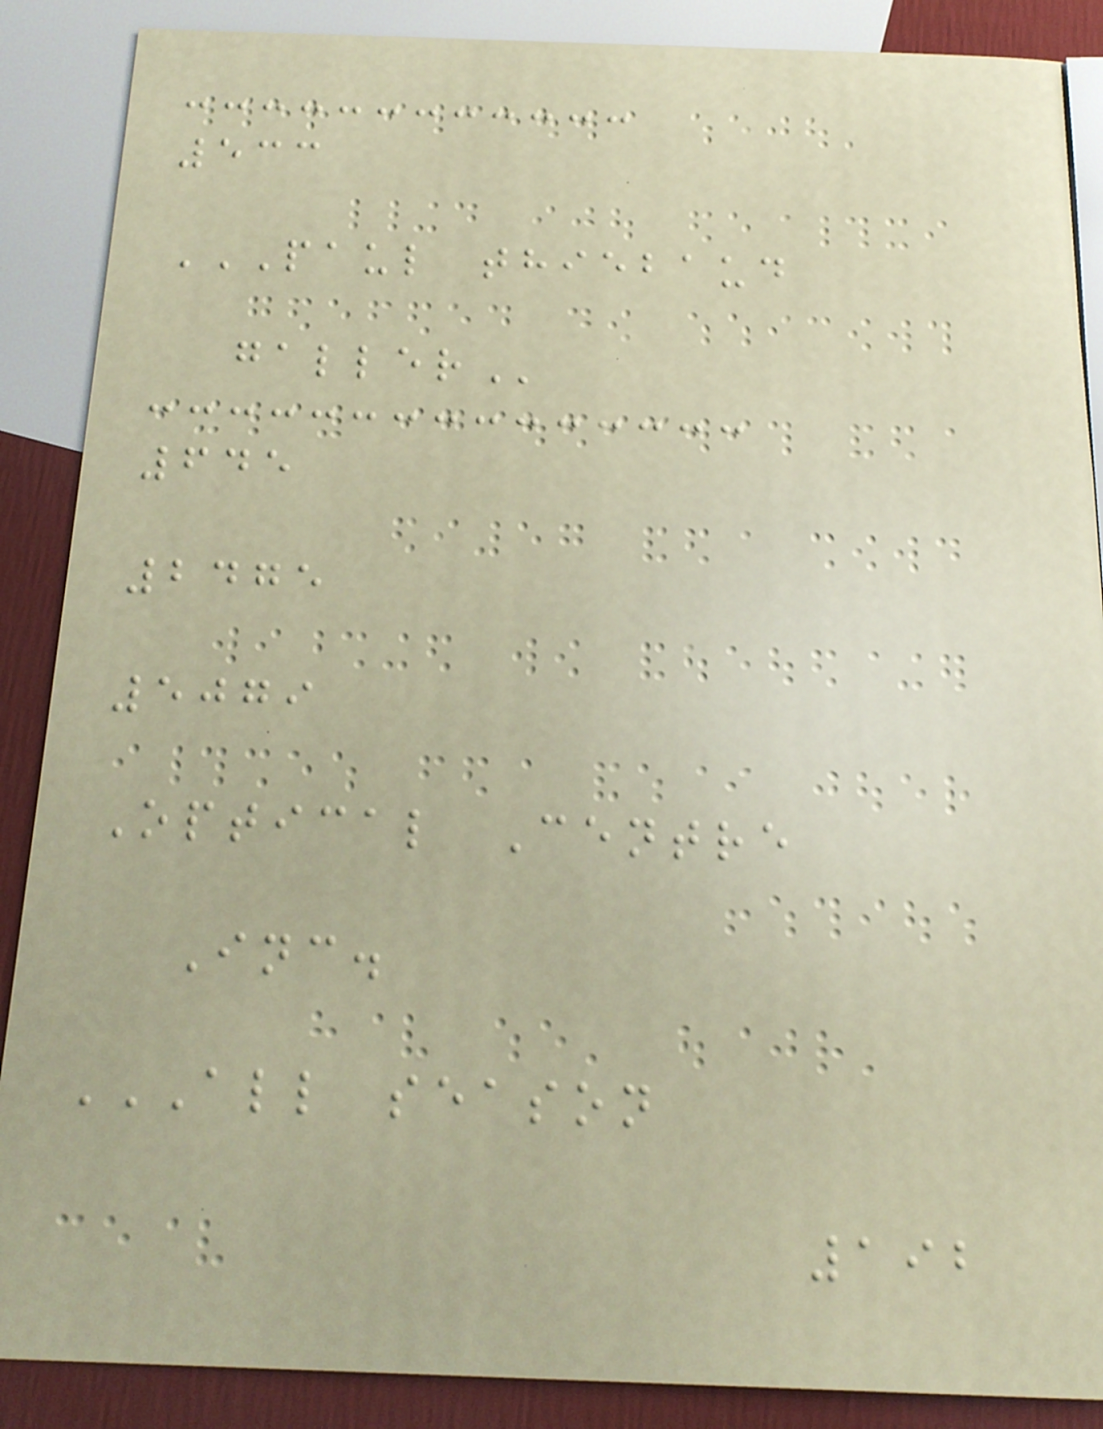533
PAUL THIEBAUD
GALLER
645
2475
5079
Optical Centre
Inc.
ALL SEASON
192
